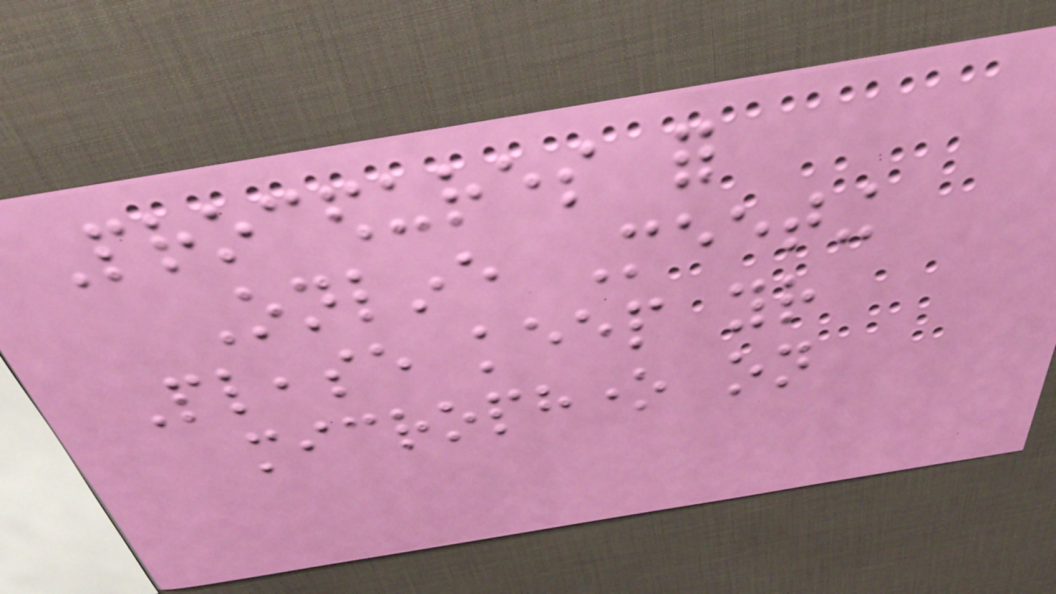Procedures for
Online Meeting
Please keep your
microphone on
